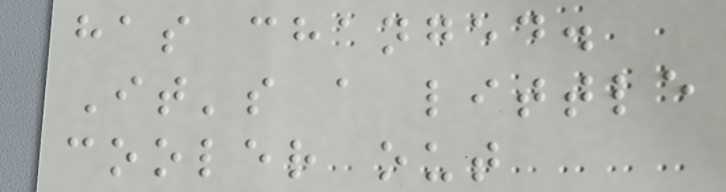has changed.
It's a little
cooler out
